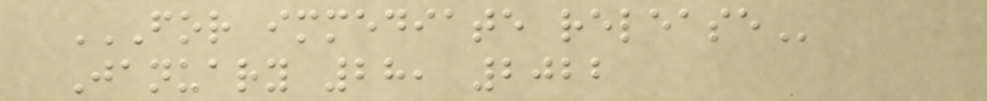FOR IMMEDIATE RELEASE
January 28, 2022
